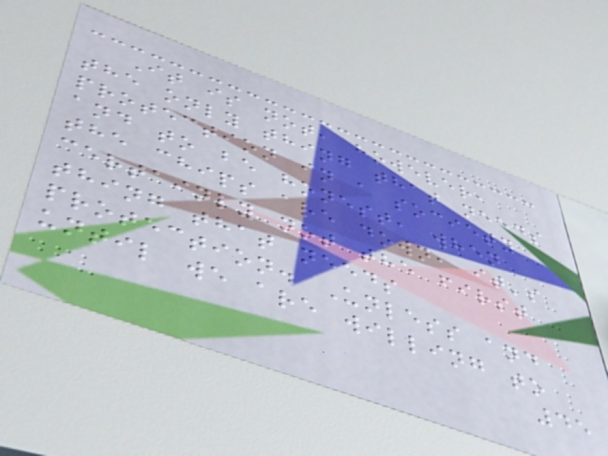It is not, however,
the only thing that needs
protection in a society
and to be honest, when
the chips are down, it's
certainly not the first
thing that needs
protection. Unless and
until we are willing to
45
